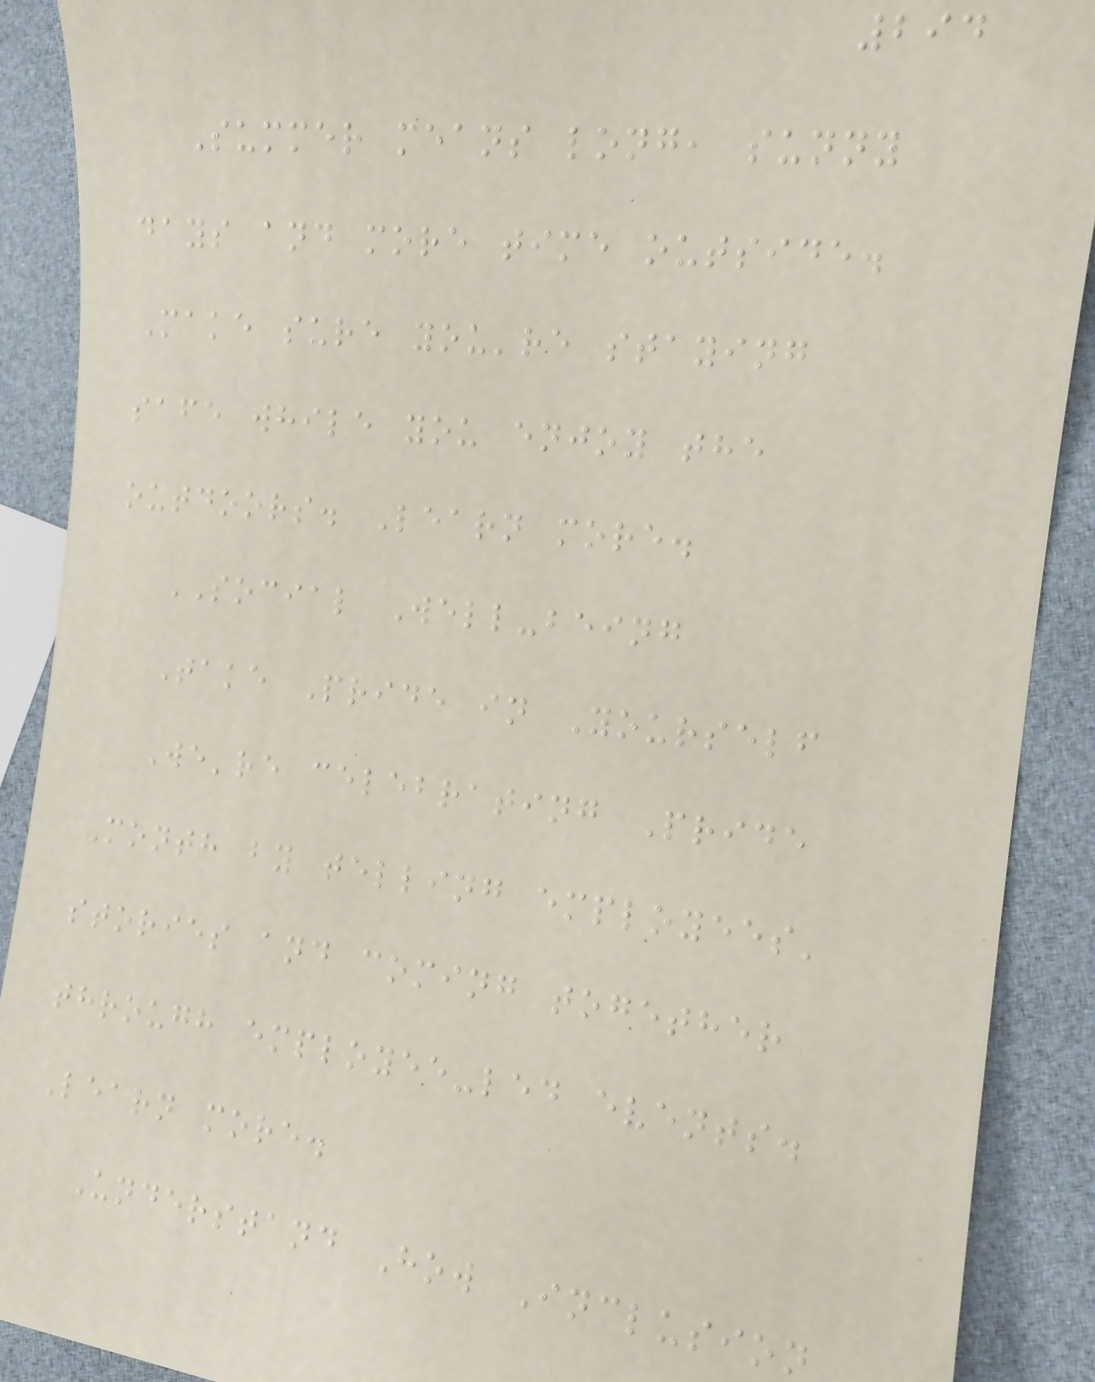294
Summer means long, sunny
days and more time outside.
Make sure you're staying
safe while you enjoy the
outdoors. Learn more.
SOCIAL Well-being
Take Pride in Yourself
We're celebrating Pride
Month by telling employees'
stories and coming together
through employee-led events.
Learn more.
Understand How Inclusion
